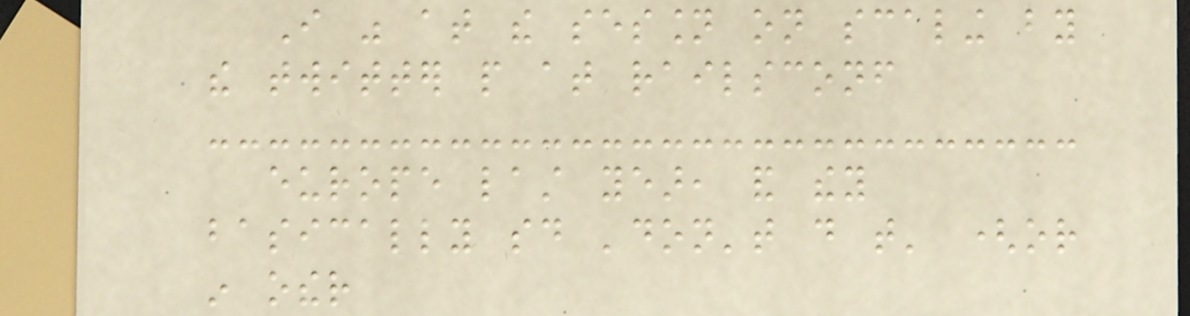I was at the session on scaling by
the twitter people at railsconf
europe last year, and they
basically said 'don't do that' (or
in other
